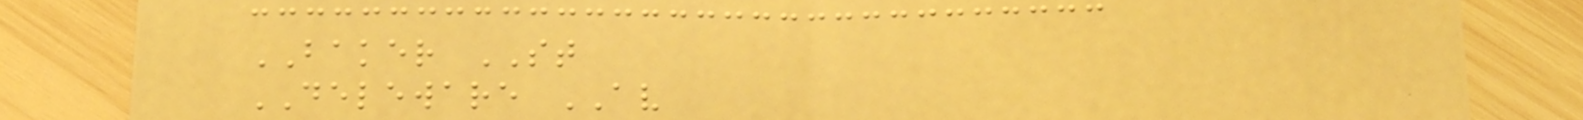BAKER ST
DELEWARE AV
